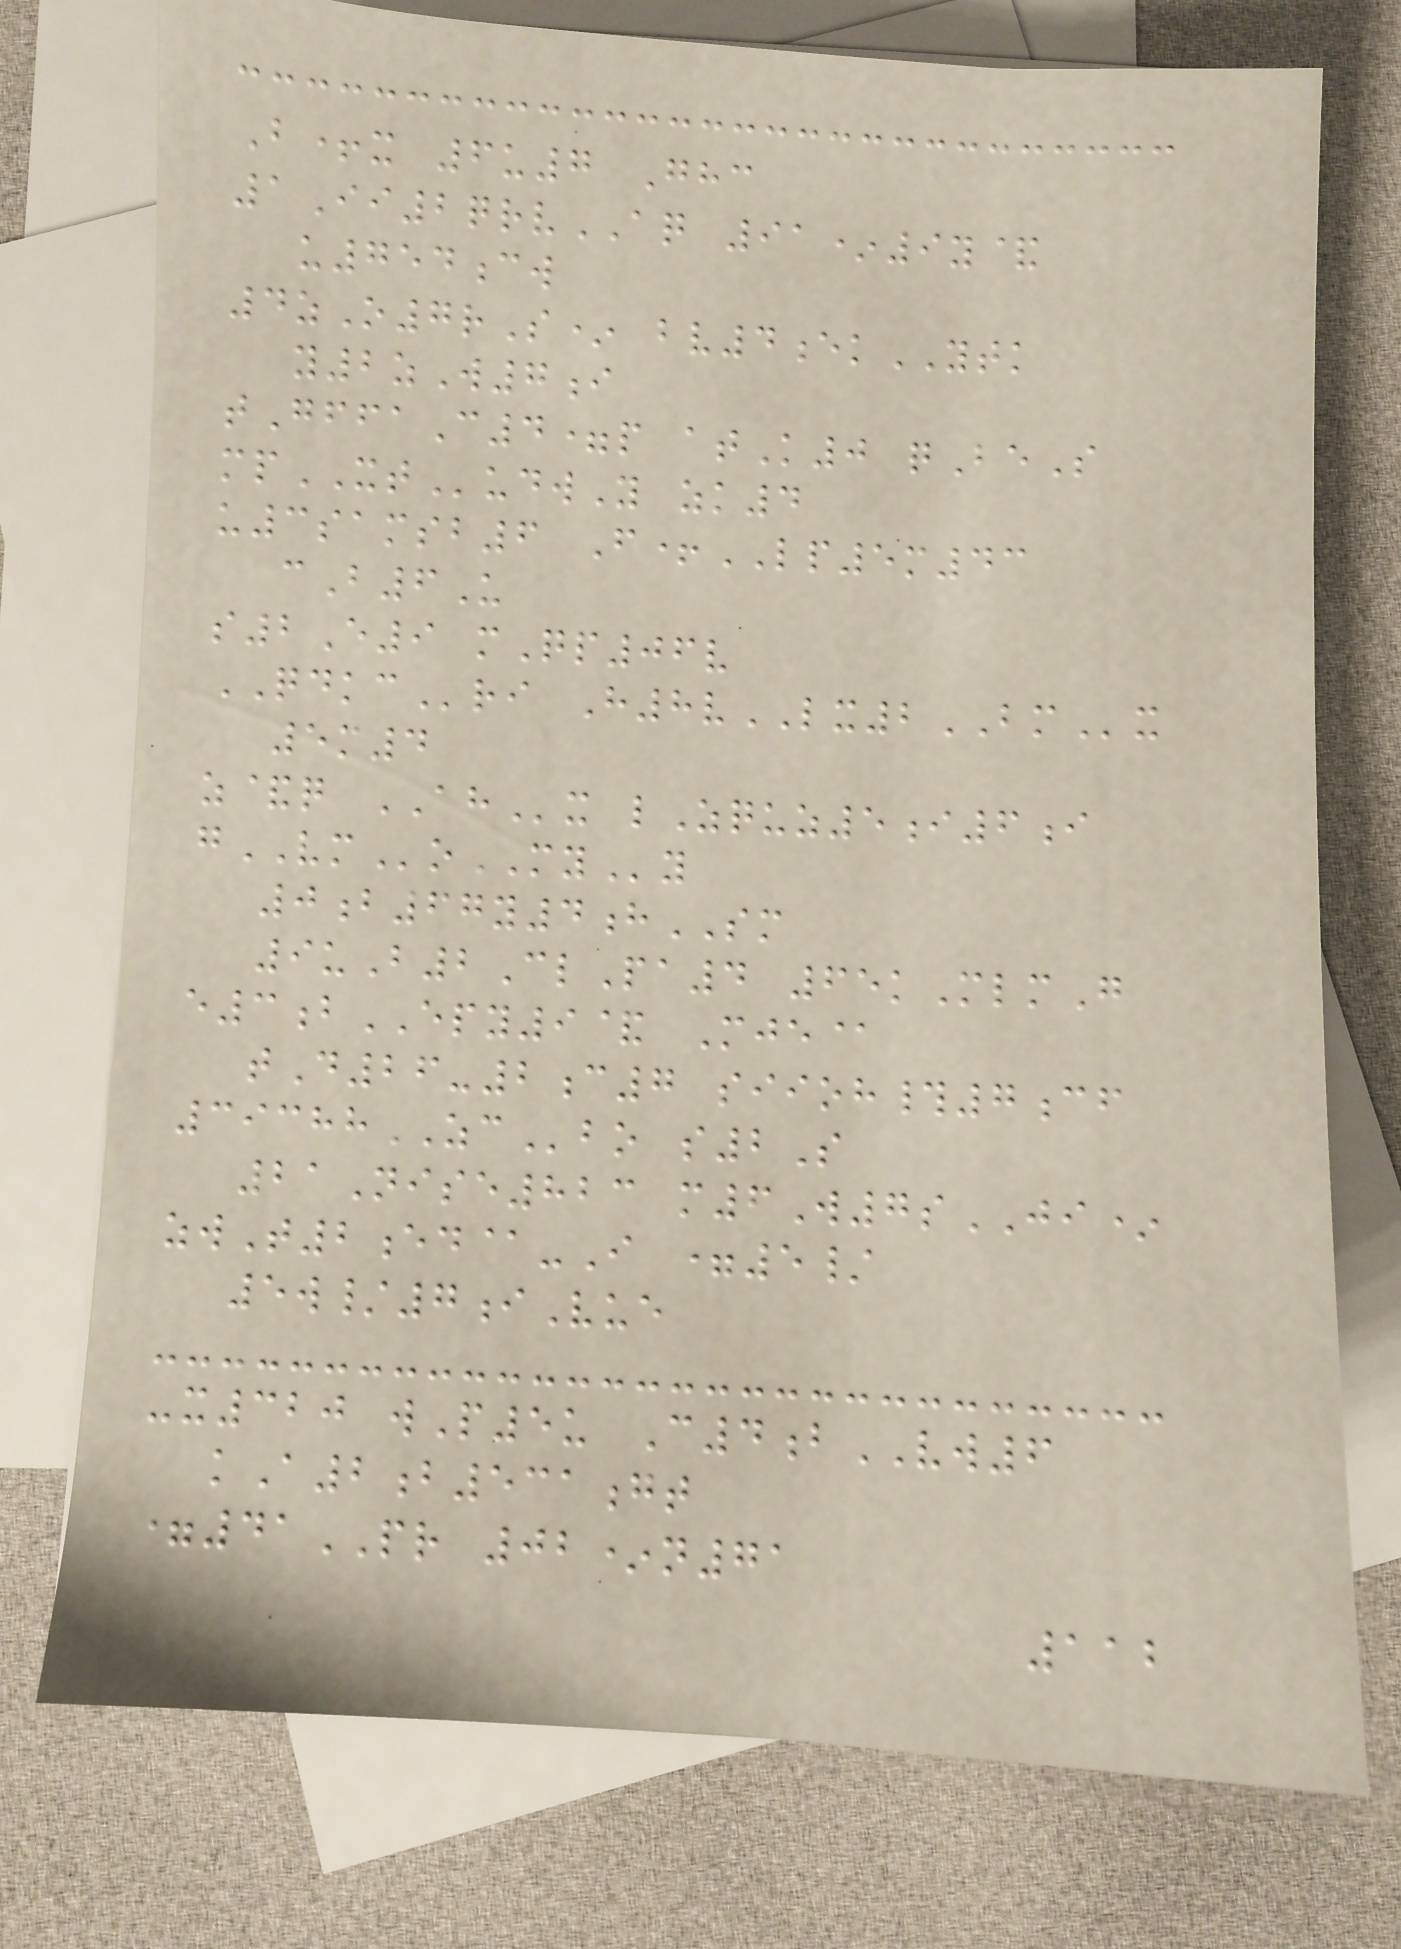B+x 6u7 Ghc
1Ii2qrvAQ 91*9y&
u754cw
4zO7rS* bv4ekYTK
y2zW7i
tGffaC4=p atK0 qBeS
mpXTudwY zk4
u3samsb6 F+LP5m43
cB6U
s2E9 mQp06v
QDKCri H8vLX2BMx
5m4
z&q AHx lZquz5i6i
gVMoMYy
0b67y4hSM
9uB2ClPa4 65kMlmG
e3bEPY9& Mje@
tD26-2c7 siioh#7cf
39388ZCbo s2S
21Nise823 m6W7sJI*
zwT2ed@-I =5/
5w/7iVue
-x320 wP5u C4bVW6
kA2b531gt
=41PR 02*n71
112
